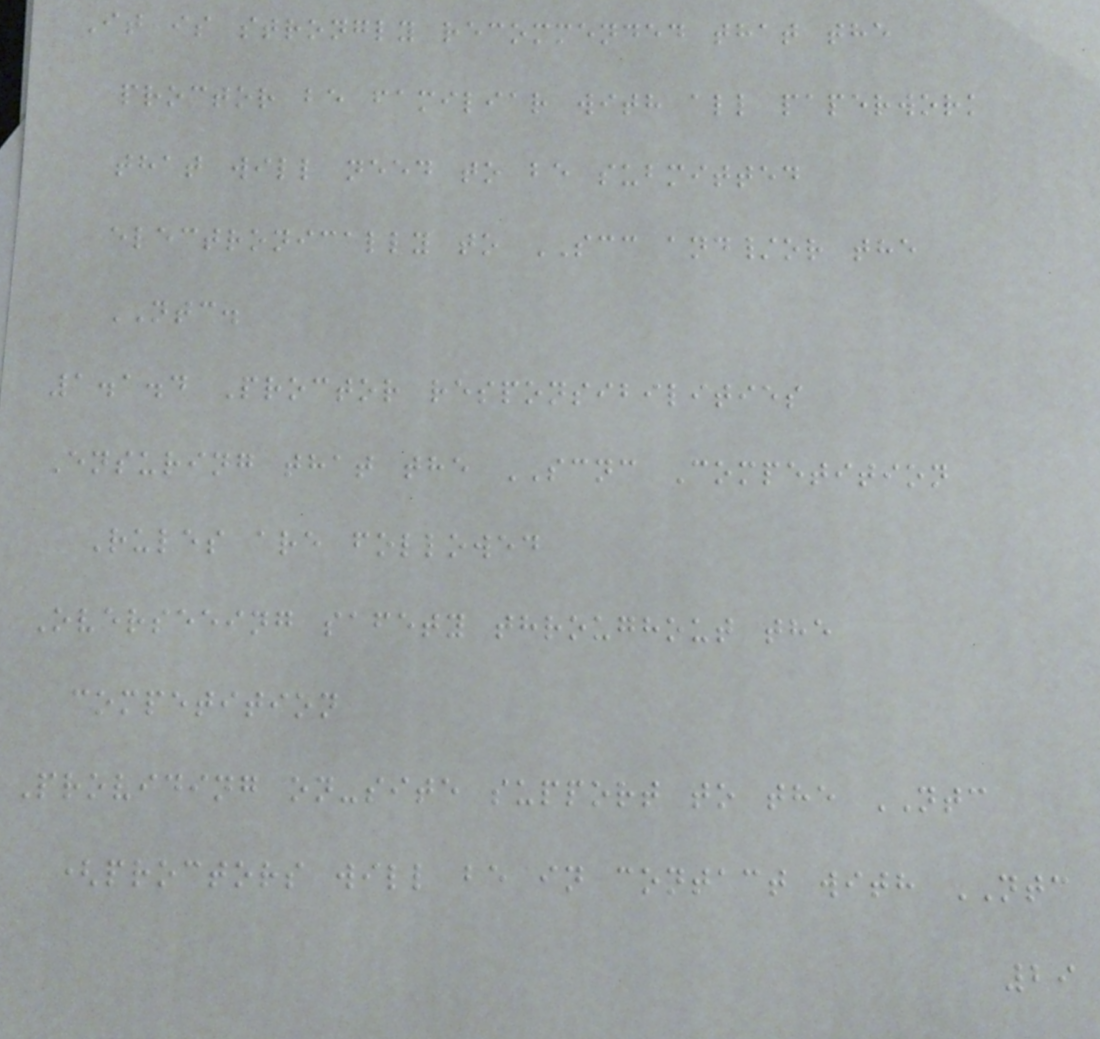It is strongly recommended that the
proctor be familiar with all paperwork
that will need to be submitted
electronically to SCC and/or the
NTC.
1.1.4 Proctor responsibilities
Ensuring that the SCNC Competition
Rules are followed
Overseeing safety throughout the
competition
Providing on-site support to the NTC
(proctors will be in contact with NTC
29
